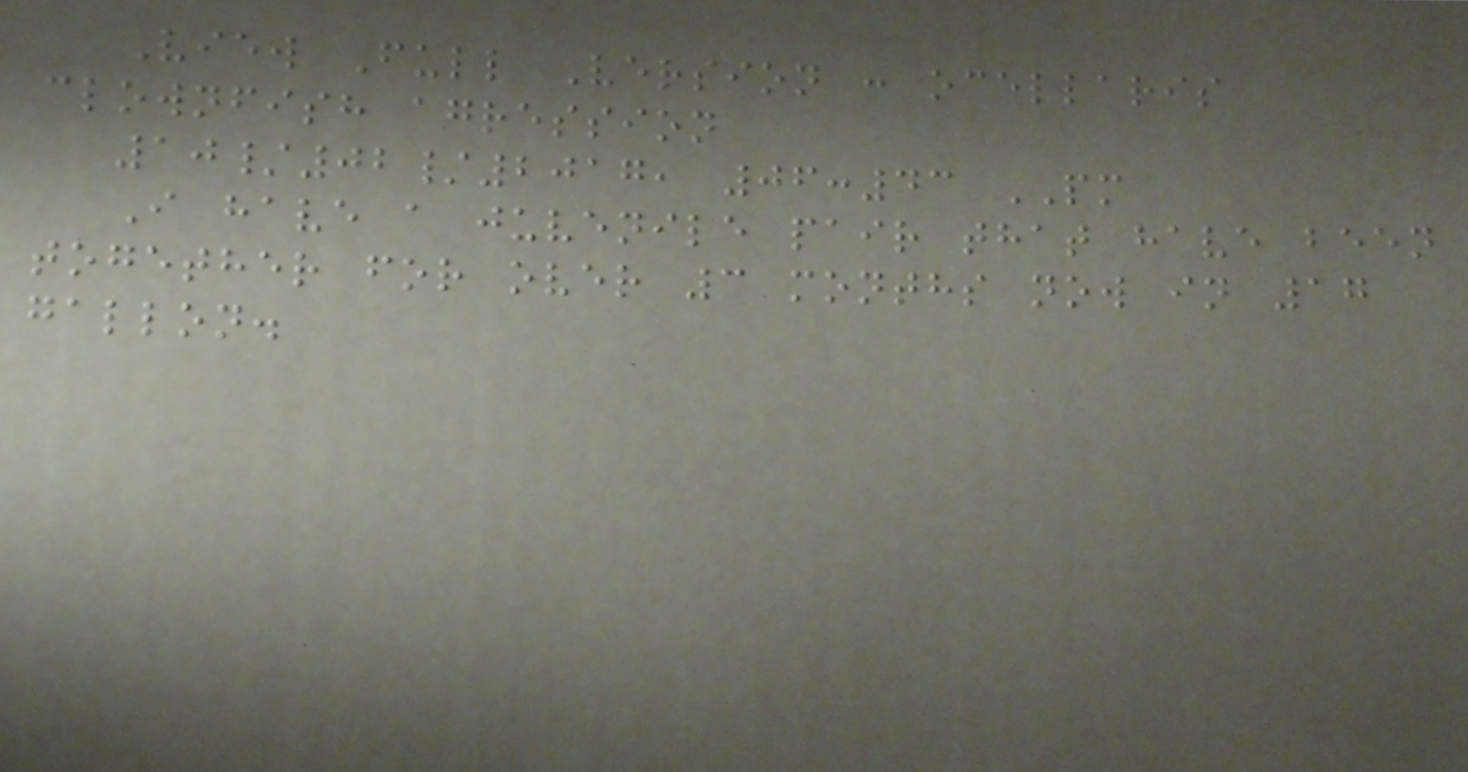View Full Version : ocellaris
clownfish agression
10/02/2017, 06:43 PM
I have a juvenile pair that have been
together for over 3 months now in 17
gallon.
